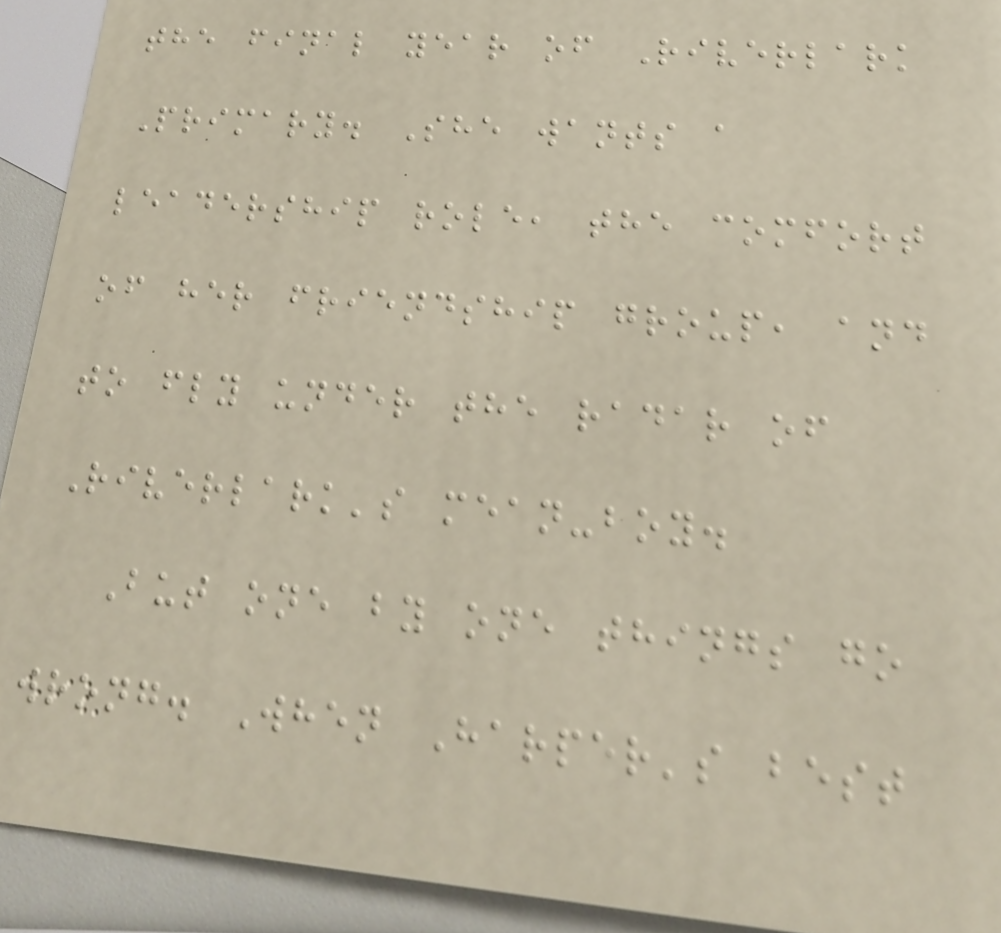the final year of Riverlark
Primary. She wants a
leadership role, the comfort
of her friendship group, and
to fly under the radar of
Riverlark's mean-boy.
But one by one things go
wrong. When Harper's best
